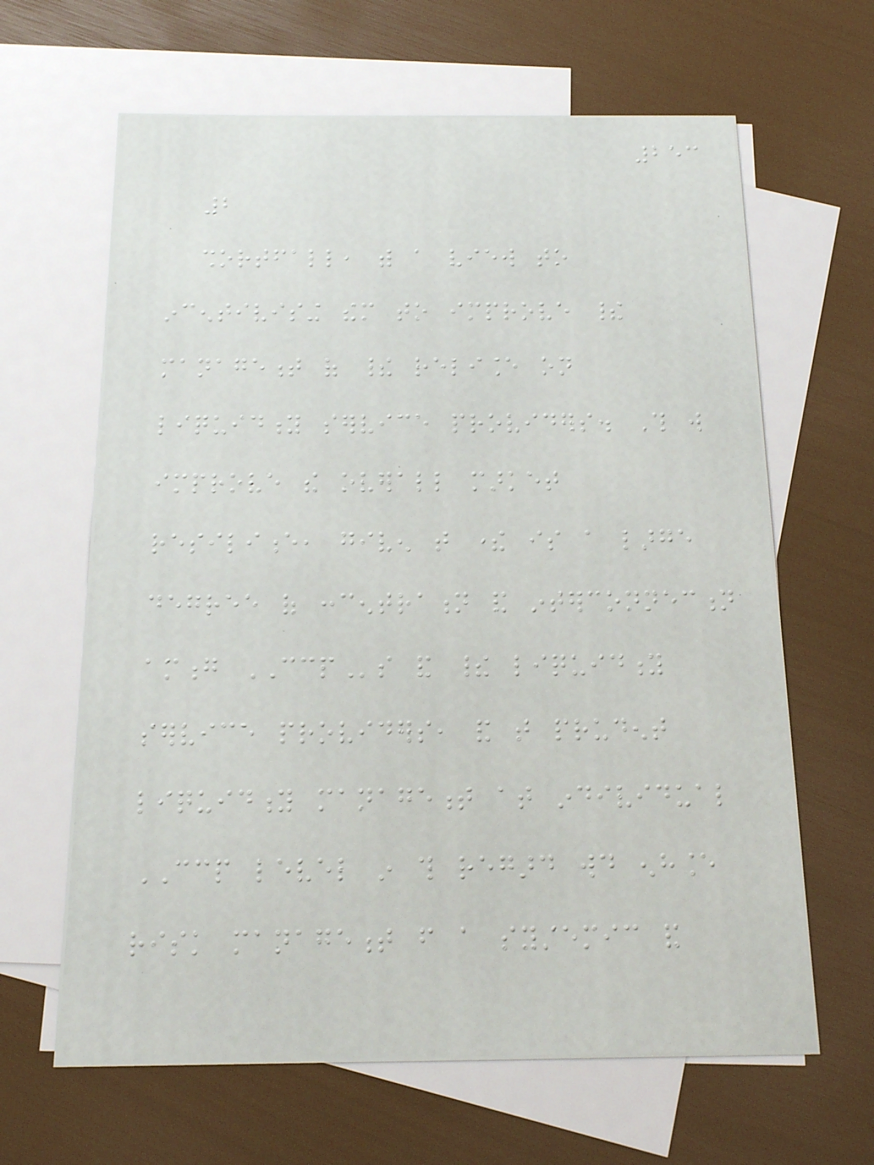253
2
shortfall, with a view to
incentivising them to improve their
management of their reliance on
liquidity service providers. This will
improve the overall market
resilience, given that there is a large
degree of concentration and interconnection
among CCPs and their liquidity
service providers, and that prudent
liquidity management at individual
CCP level in this regard would enhance
risk management from a systemic and
